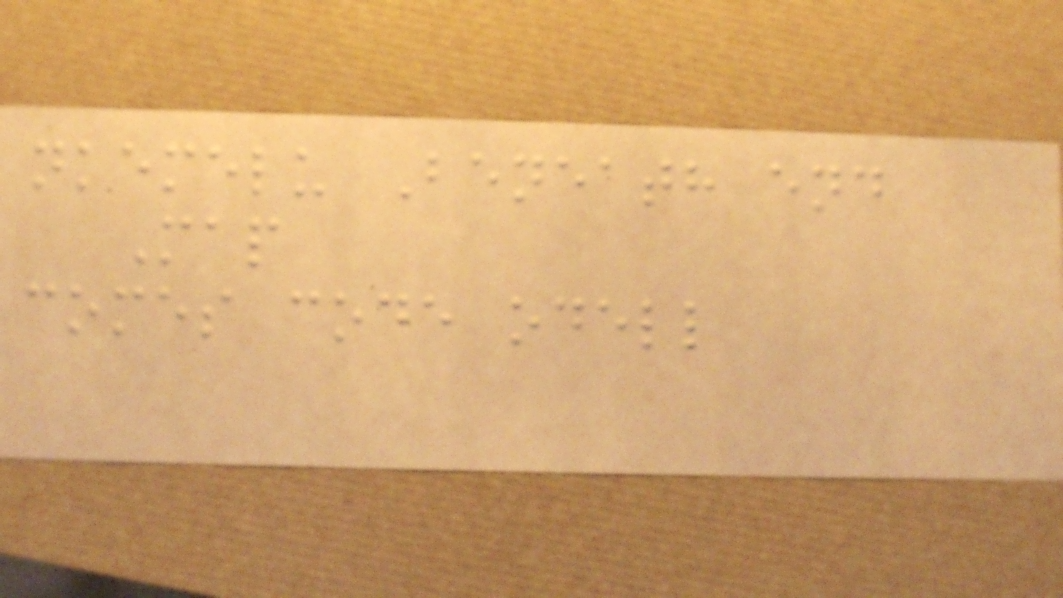nkemelu Beneath end
Map
comes code odell
